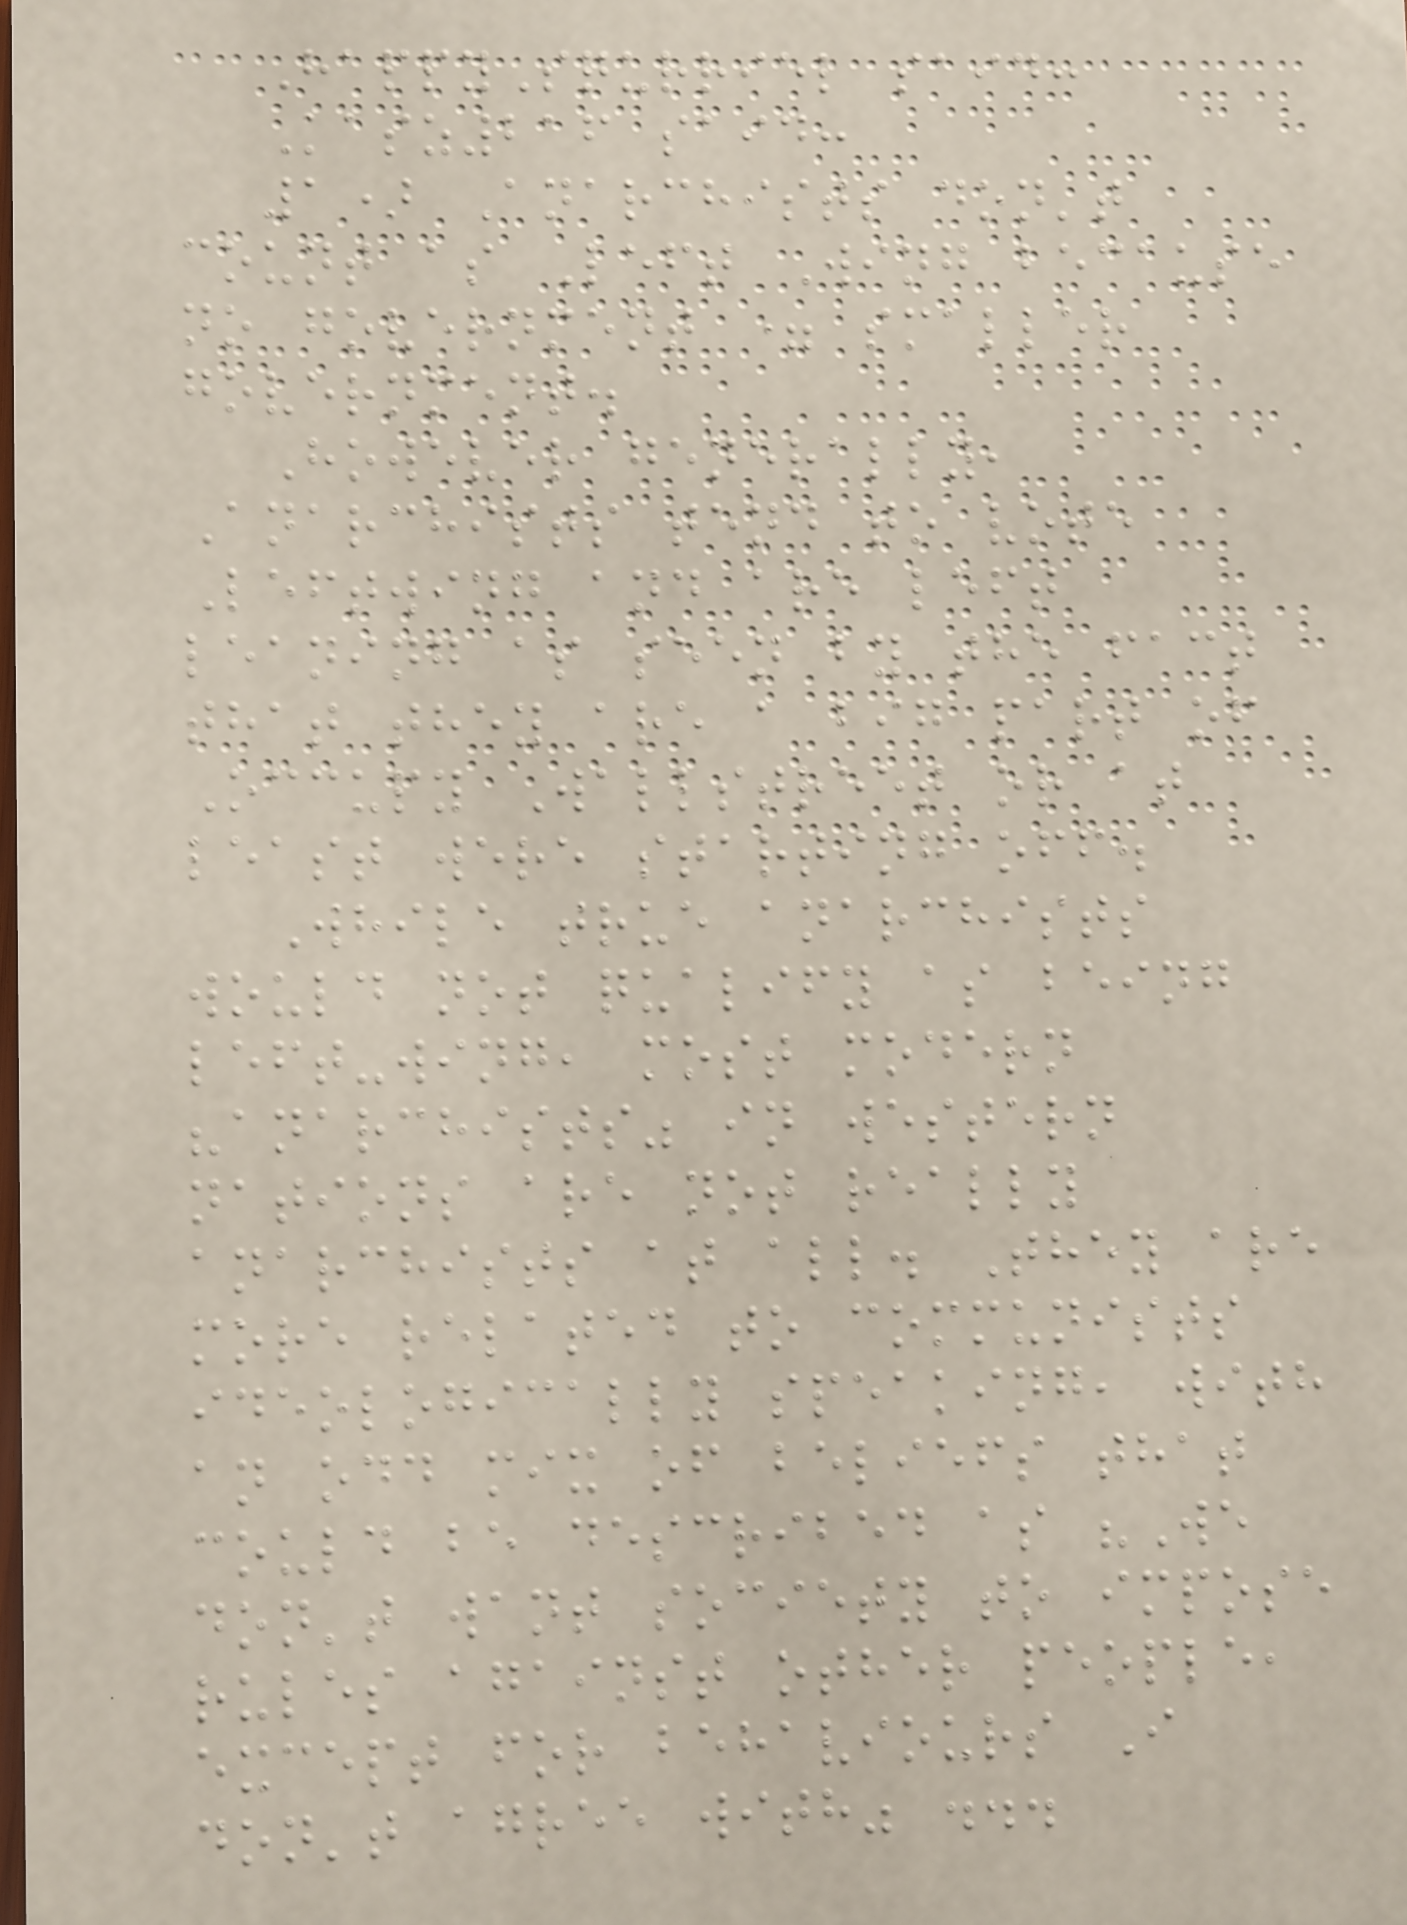HappySqurriel said:
Kasz216 said:
1) Anarchists don't
count as Left Wing because
no government = smaller
government.
However generally,
Anarchists tend to vote
Leftwing and are left
leaning as seen by the fact
that they are a big part of
Occupy Wallstreet or at
least were starting off.
While true anarchists
would not qualify as being
left-wing, most modern
"anarchists" in western
nations are not really
anarchists at all. They are
more related to communists
ideologically speaking, with
an odd mix of beliefs that
could be described as "We
don't want society to impose
rules against other people,
except for behaviours I
don't agree with" ...
